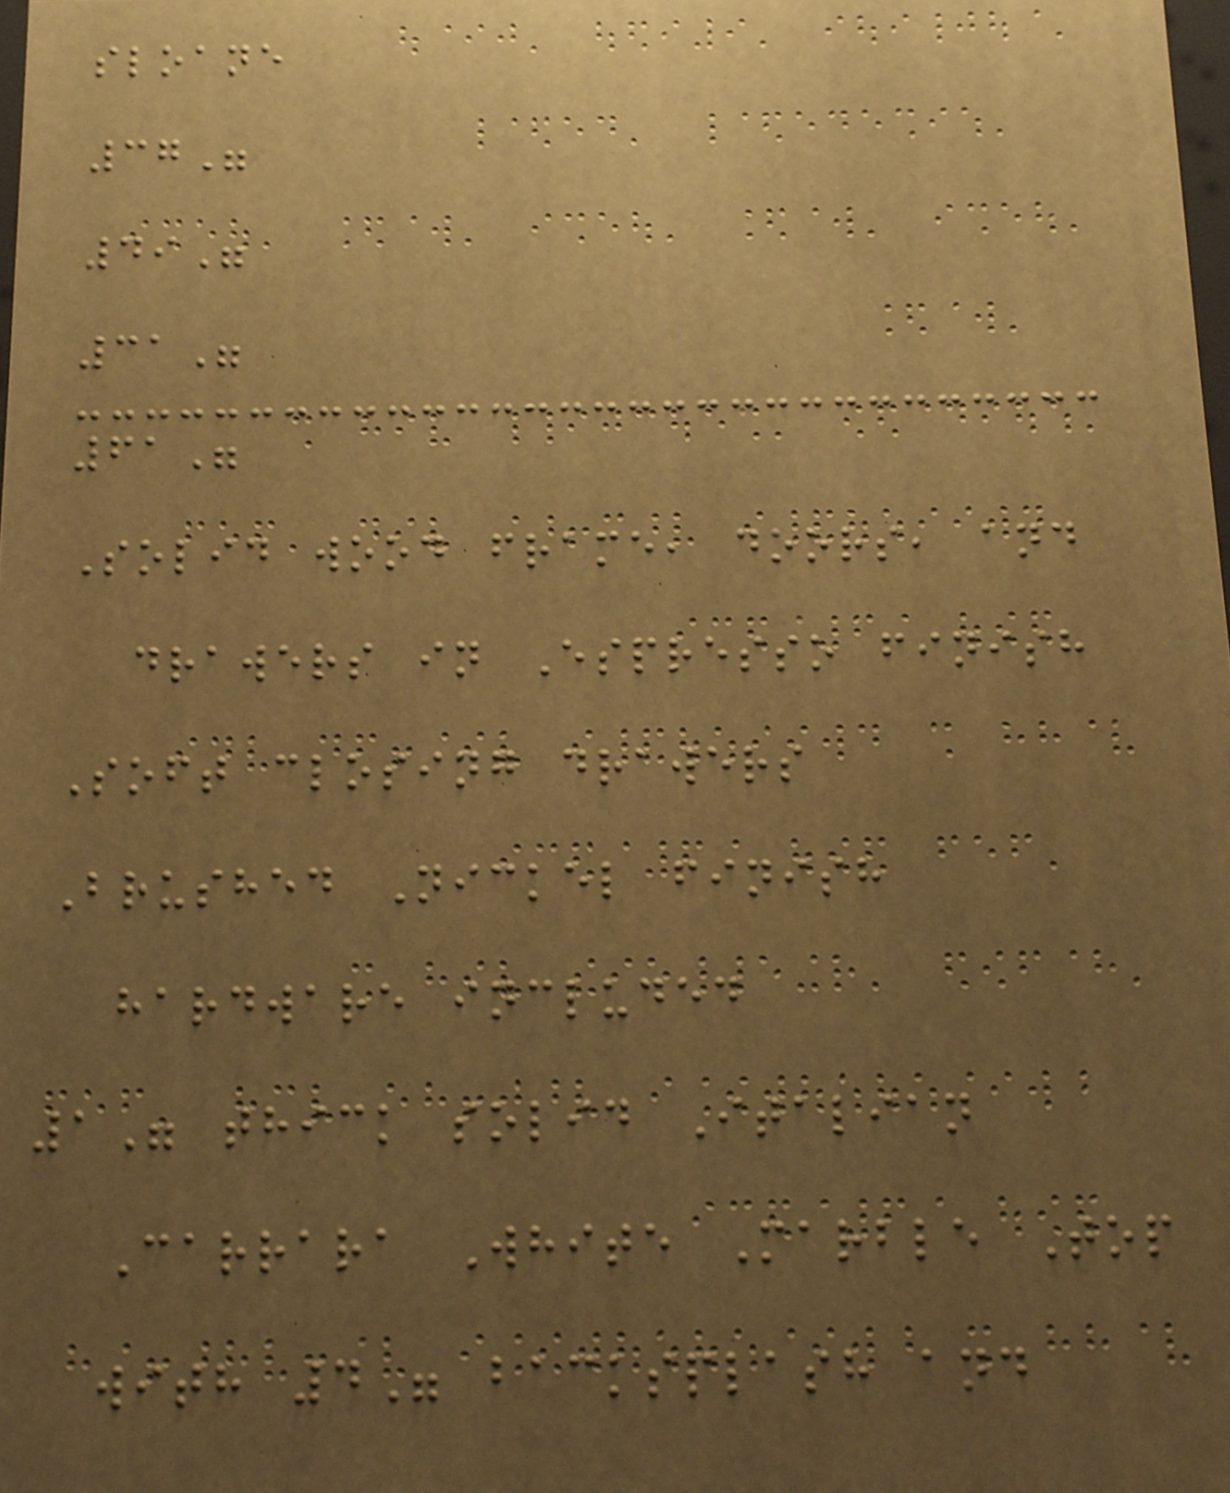sloane
37"
49"
31"
61"
Solid wood frame, doors, and
drawers in Espresso finish
Soft closing drawers
Brushed Nickel finish
hardware included
1" thick solid Italian
Carrara White Marble Top
with 4" backsplash and
